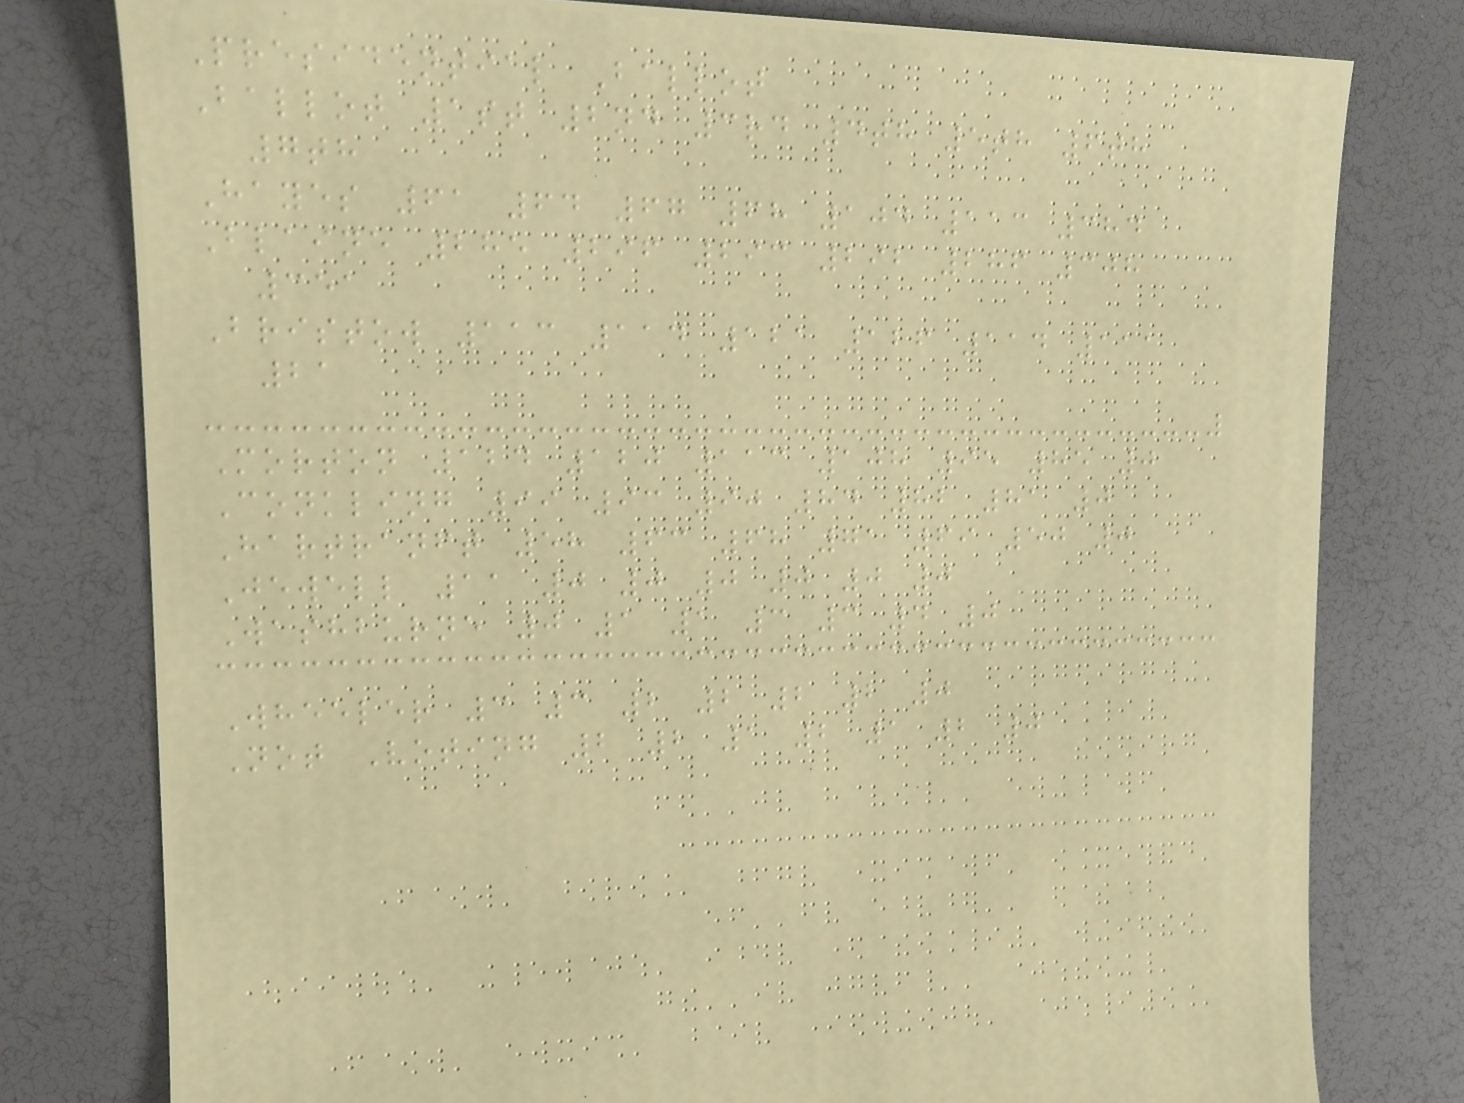Presidential Ballot
Ballot 1st 2nd 3rd 4th 5th 6th
7th
Hayes 61 64 67 68 104 113 384
Blaine 285 296 293 292 286 308
351
Bristow 113 114 121 126 114 111
21
Morton 124 120 113 108 95 85 0
Conkling 99 93 90 84 82 81 0
Hartranft 58 63 68 71 69 50 0
Jewell 11 0 0 0 0 0 0
Washburne 0 1 1 3 3 4 0
Wheeler 3 3 2 2 2 2 0
Not Voting 2 2 1 2 1 2 0
